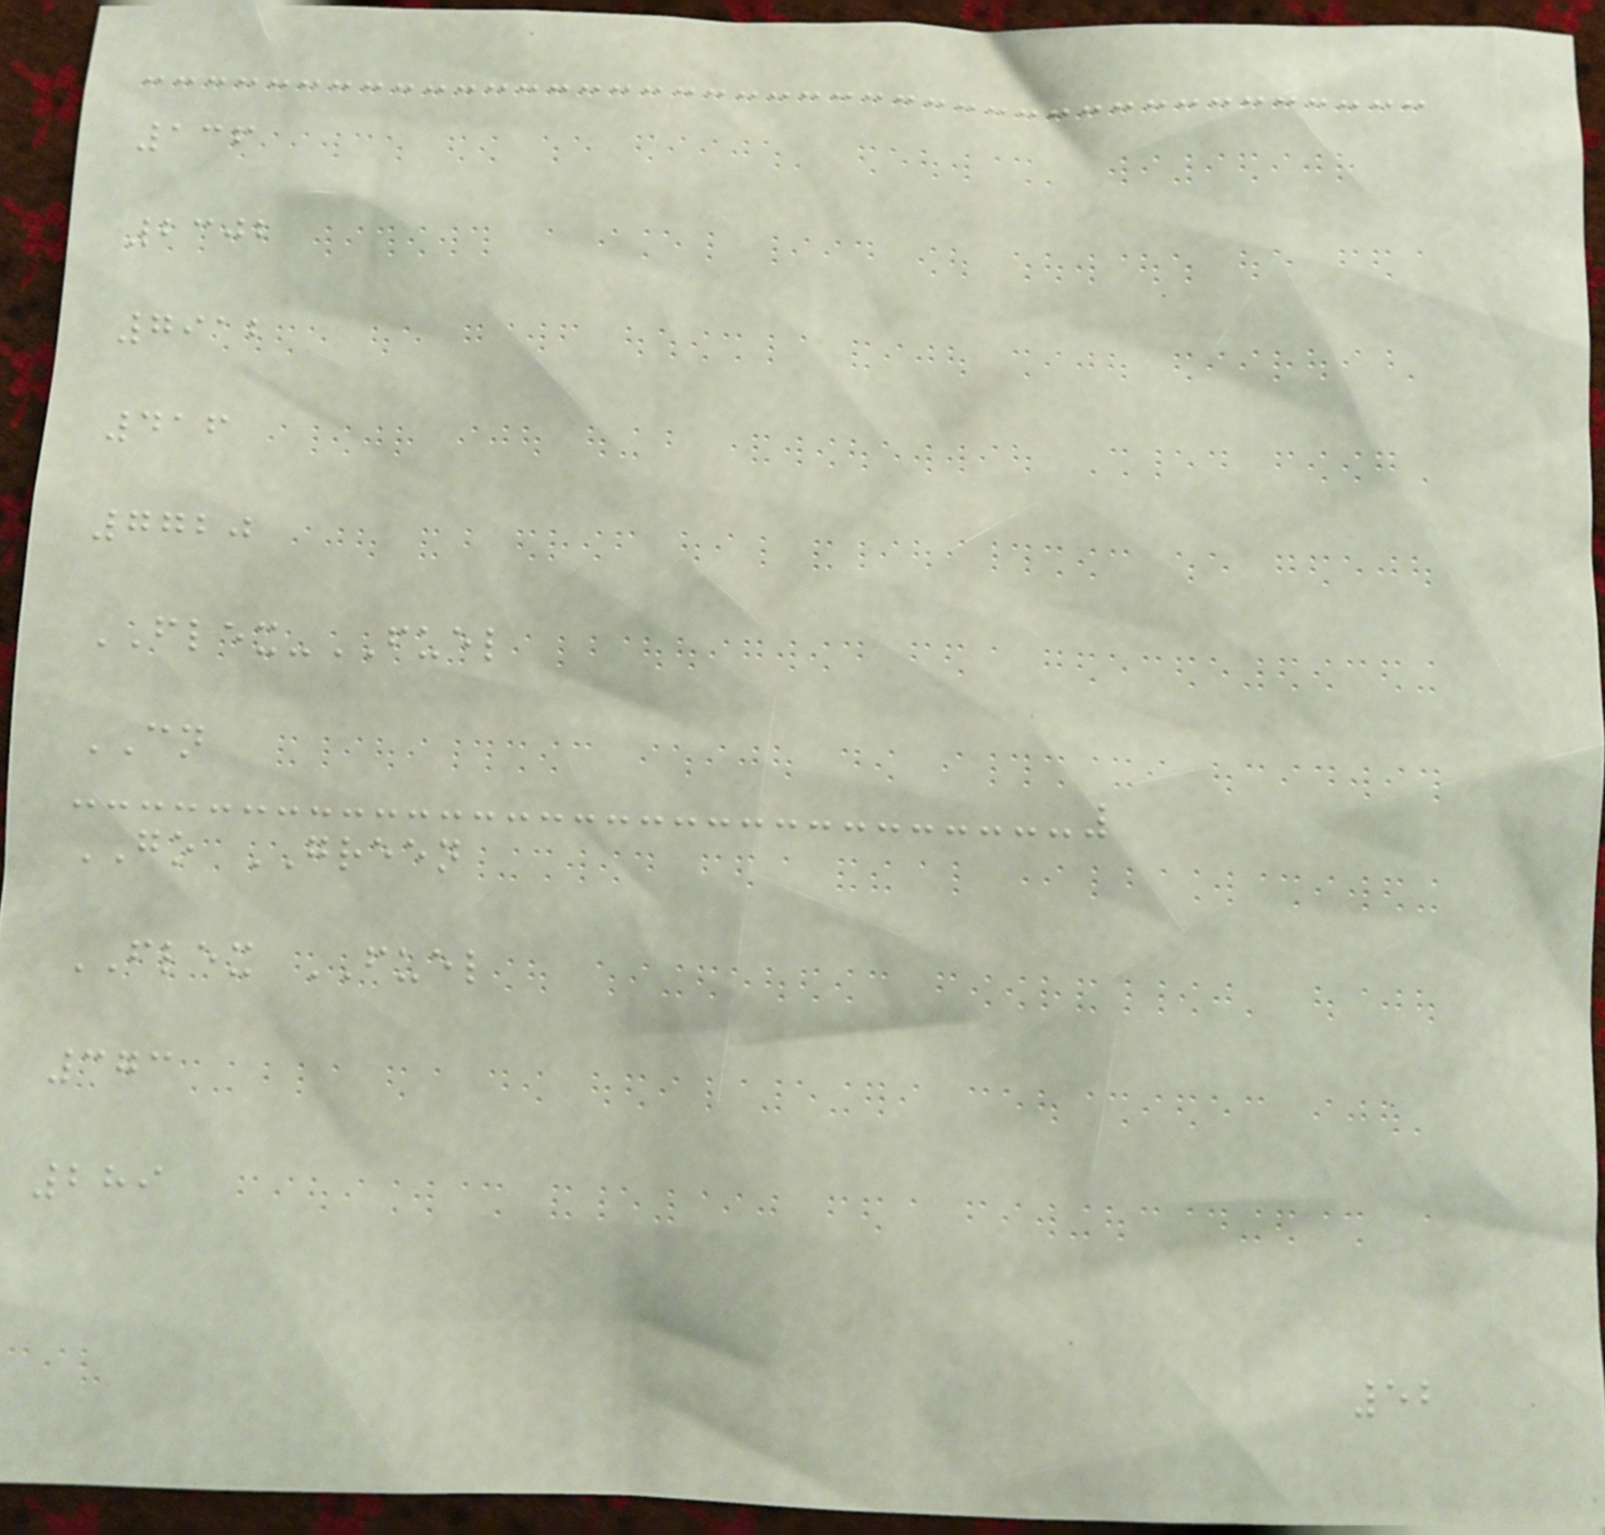136
2302
7912
416
7720
FLEX-FUEL
CN
GO GREEN
FLEX FUEL
373
289
52
